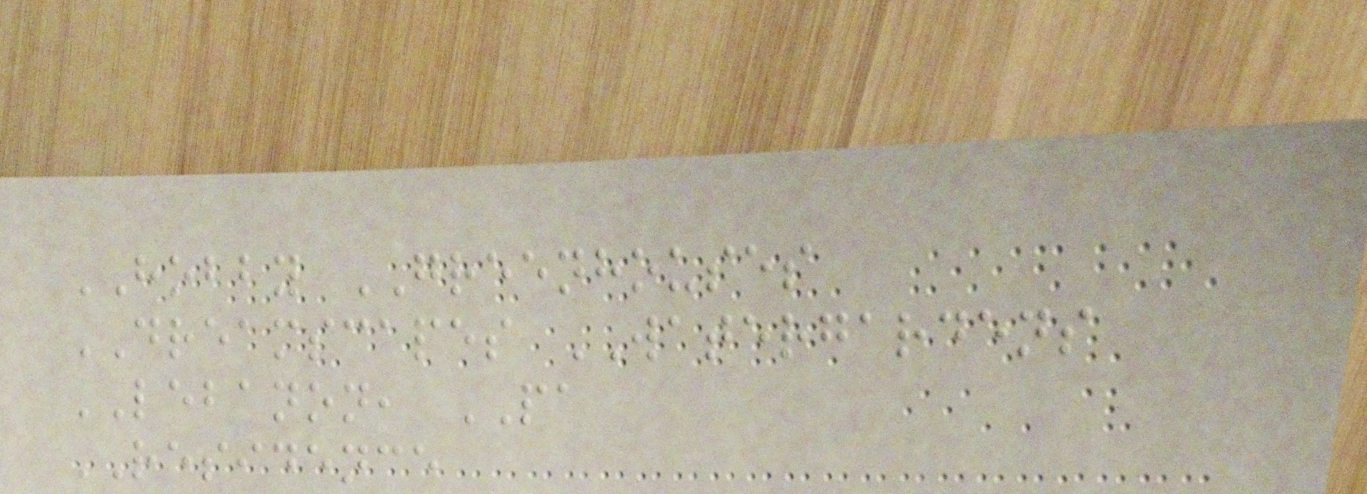HOBBY GREENHOUSES
DREAMSCAPES WATERGARDENS
LEBANON, PA
RESIDENCE
